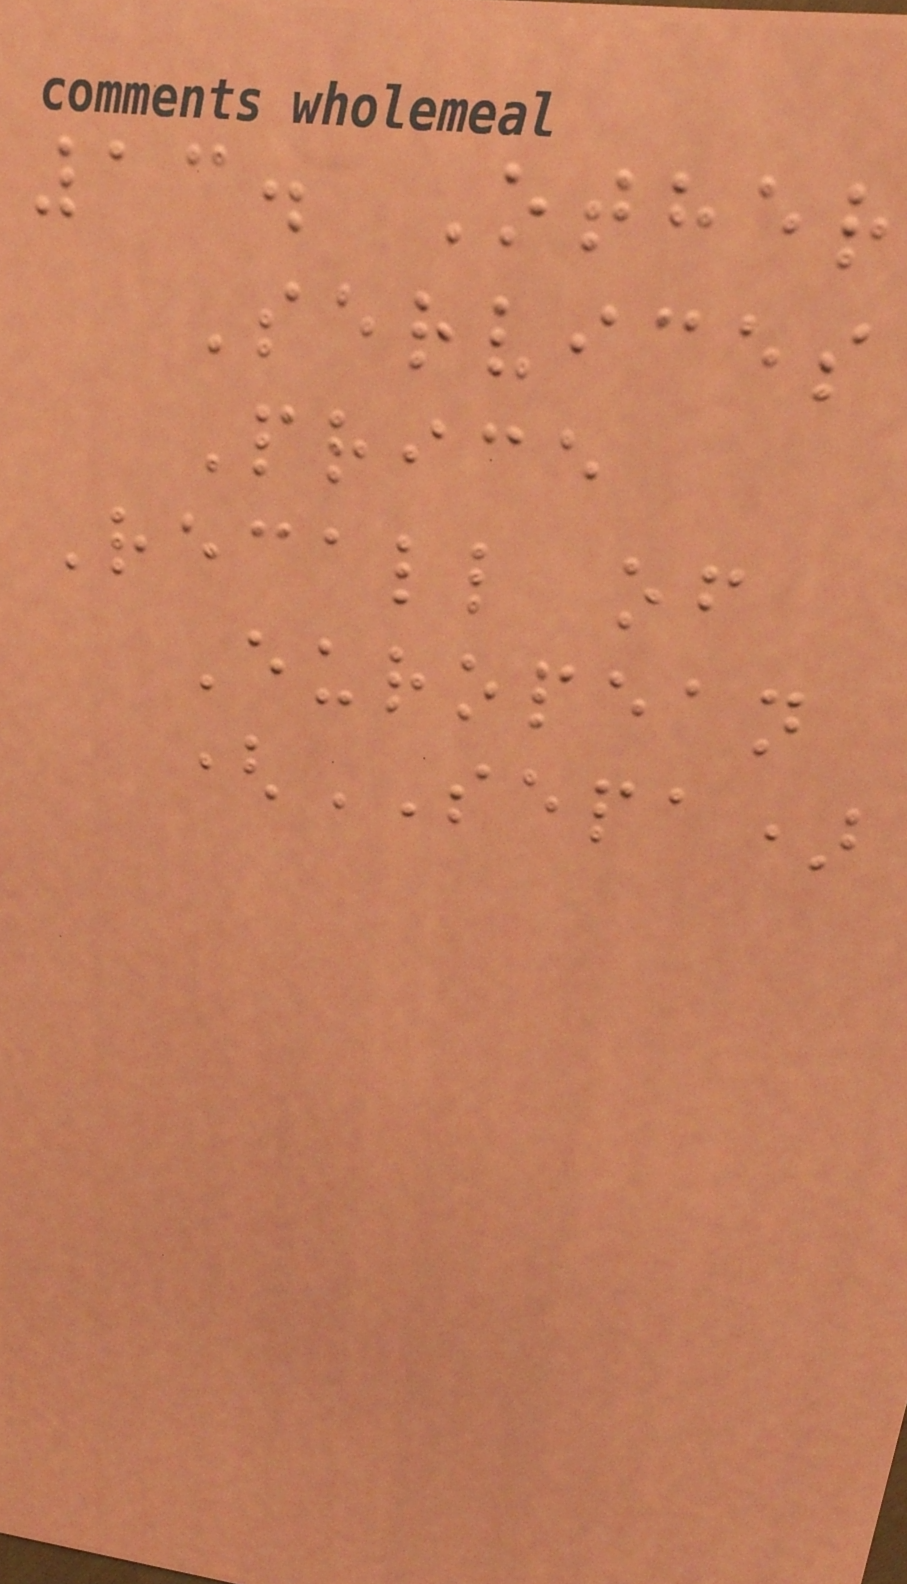13. Other
Services
Price
Recall of
European
(SEPA)
